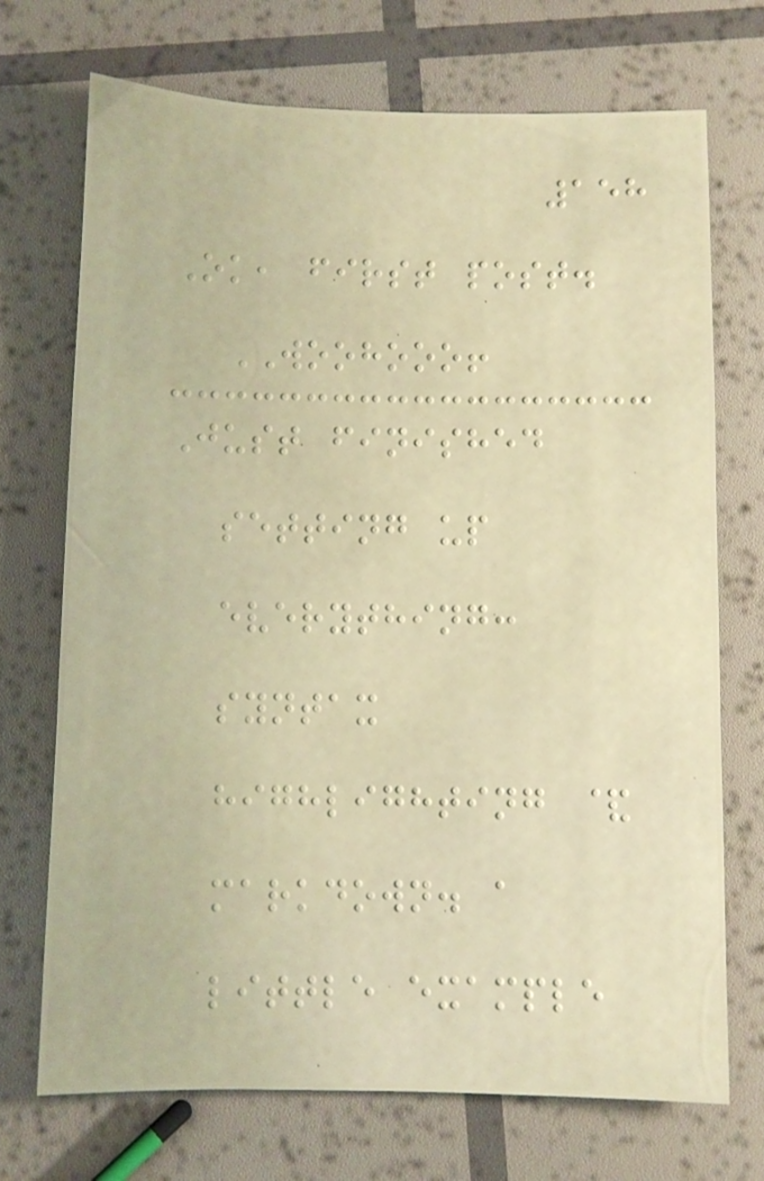158
Ok, first post.
WOOHOOO!
Just finished
setting up
everything:
syntax
highlighting &
markdown. a
little example
